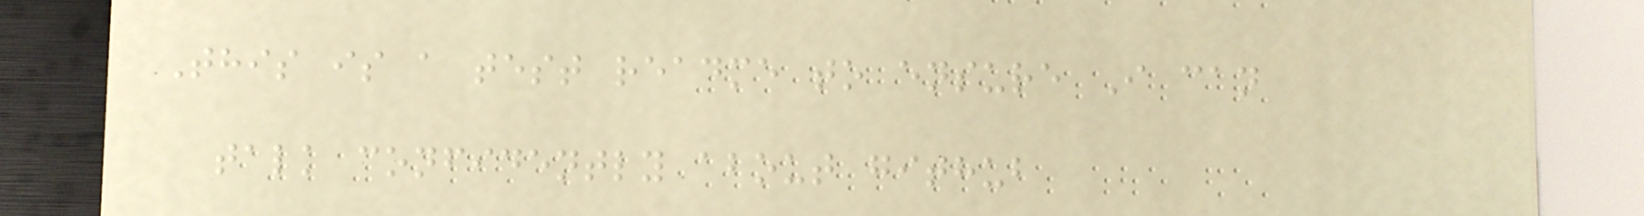This is a test readme to ensure I can
talk confidently about github
